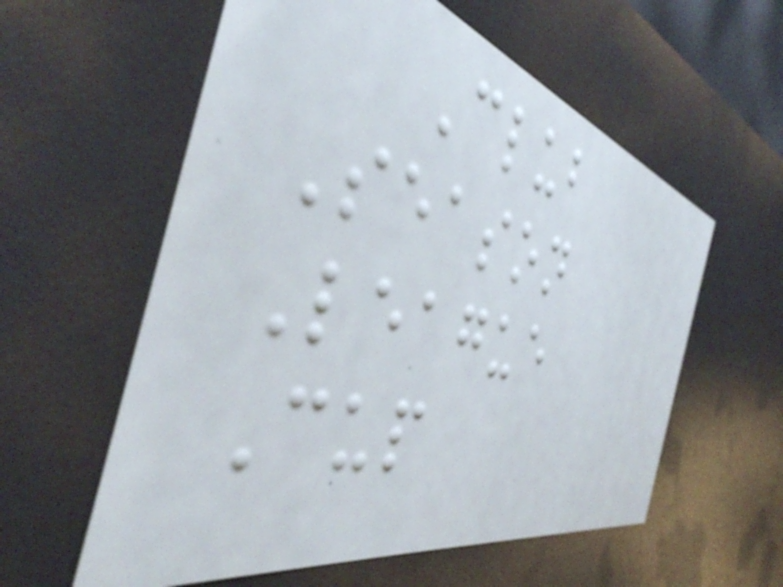Club
Season
League
Cup
